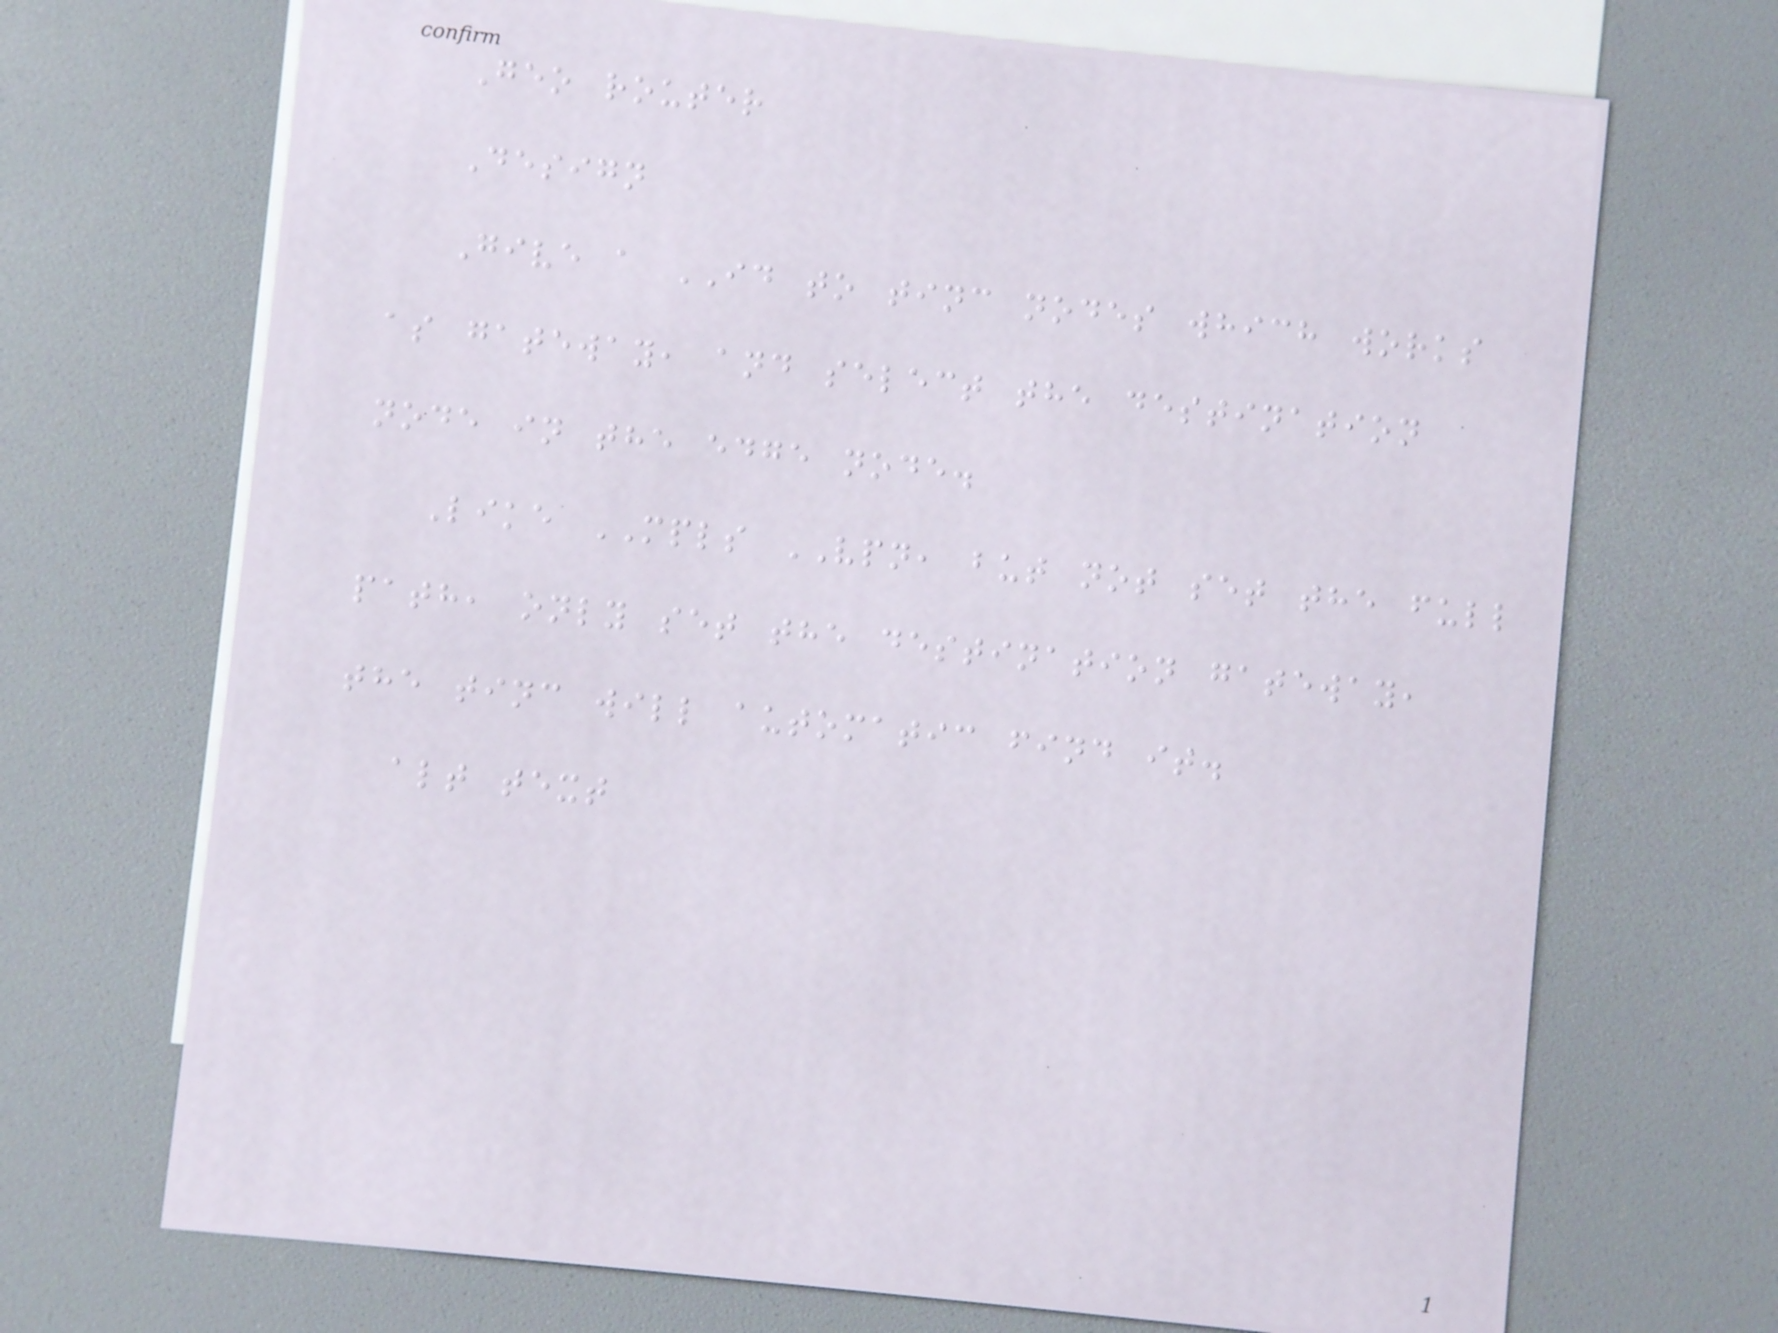Geo router
Design
Give a ID to tinc nodes which works
as gateway, and select the destination
node in the edge node.
Like MPLS VPN, but not set the full
path, only set the destination gateway,
the tinc will automatic find it.
alt text
